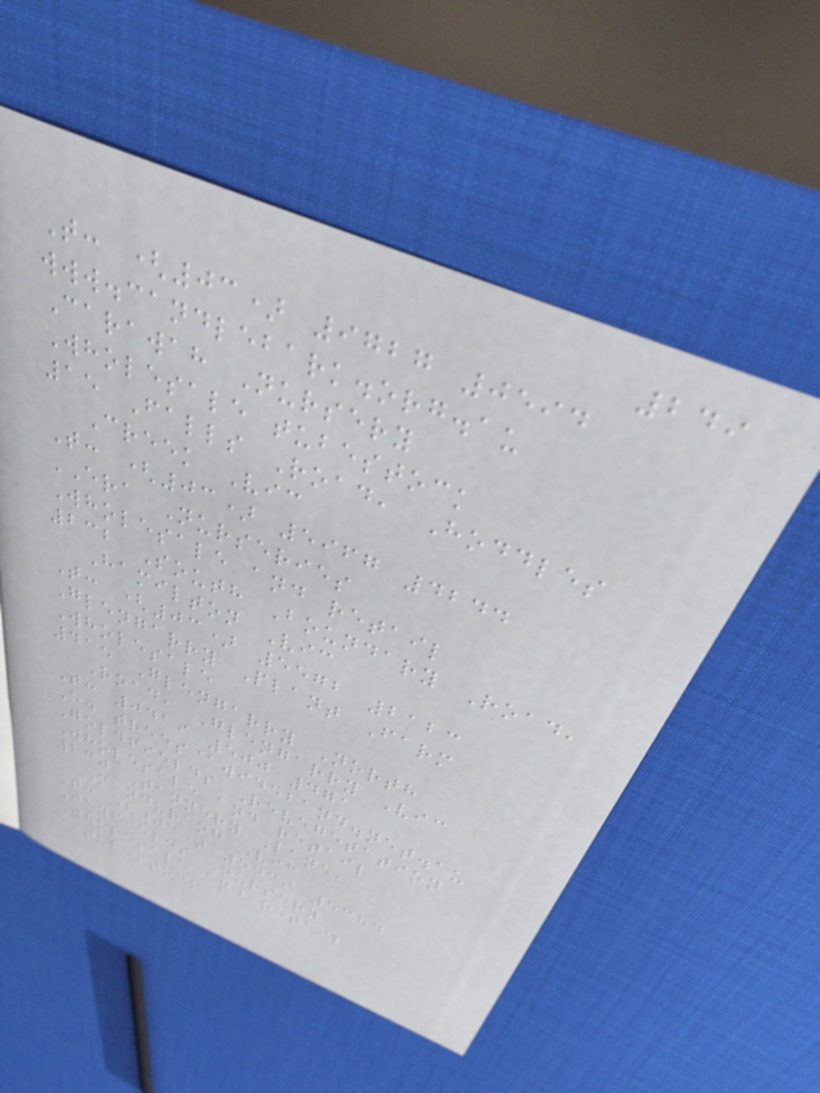249
T: (03) 9727 0594
www.candlebark.org.au
Carawah Nursery
Wholesale tubestock
15 Falls Road, Hoddles
Creek Vic
T: (03) 5967 4244
ERA Nurseries
Wholesale and retail
232 South Boundary Road,
Hamilton Vic
T: (03) 5572 2123
Glengarry Plant Farm
Wholesale
415 Glengarry North
Road, Glengarry Vic
T: 0419 500 471
E: trees@wideband.net.au
Goldfields Revegetation
Wholesale and retail
230 Tannery Lane,
Mandurang Vic
T: (03) 5439 5384
Jayfields Nursery
Wholesale and retail
tubestock
